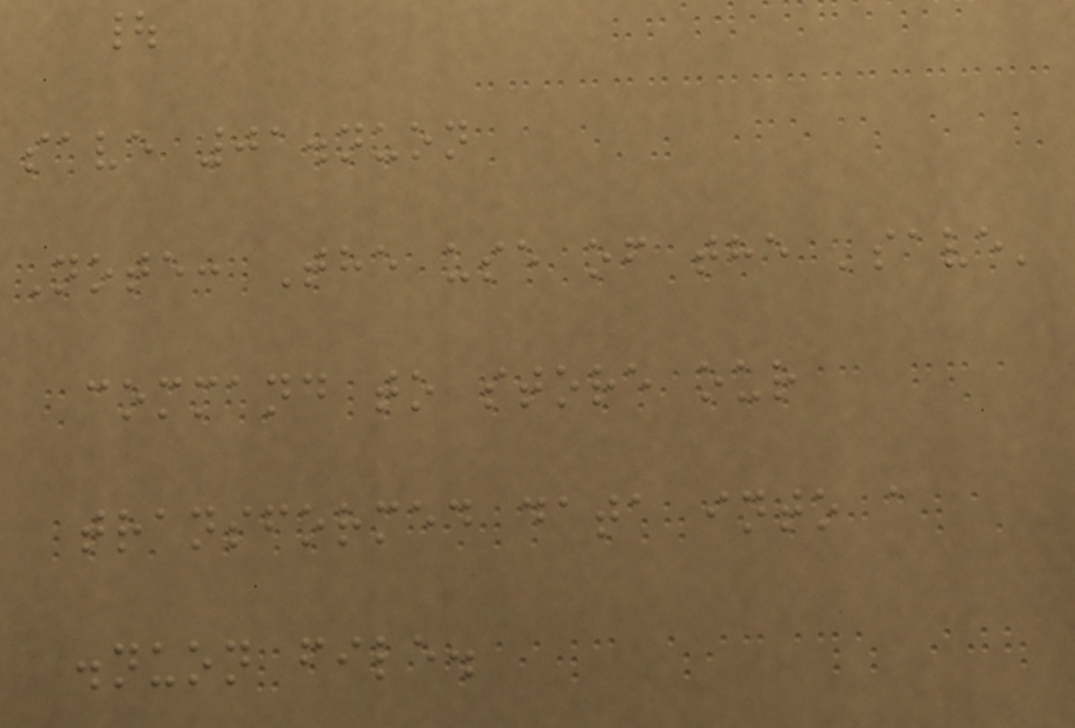|
save 01.nuon
Note: The use of the 'save'
command to store our
transformed data into a
.nuon file.
